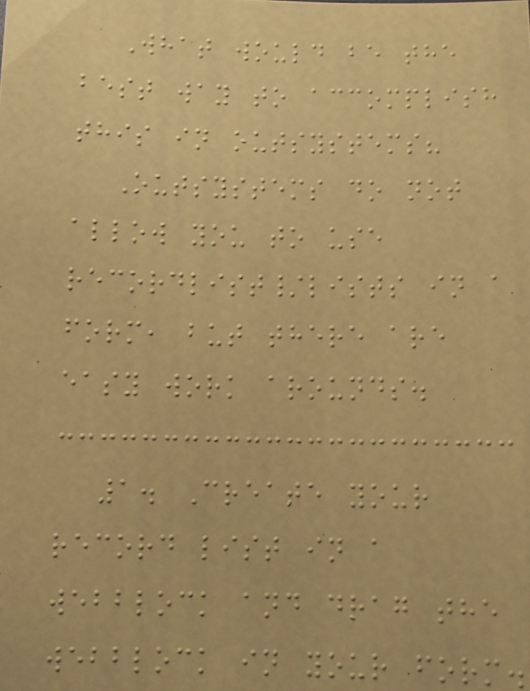What would be the
best way to accomplish
this in outsystems?
Outsystems do not
allow you to use
recordlist/lists in a
form, but there are
easy work arounds.
1. Create your
record list in a
webblock and drag the
webblock in your form.
